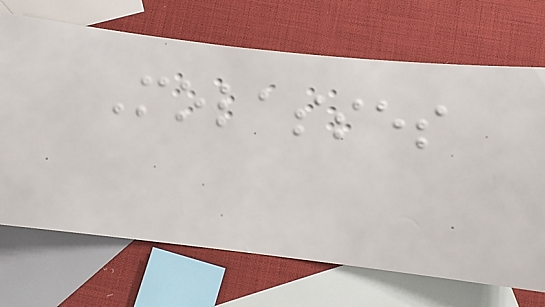Molasses
